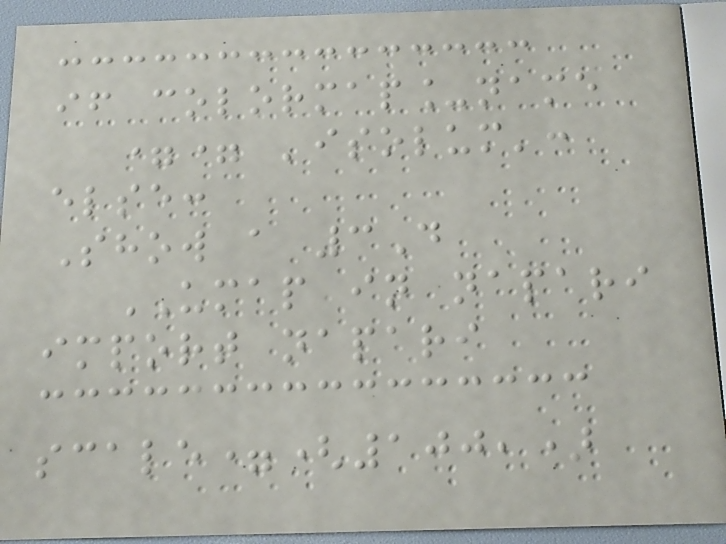if colormap_name
== 'isolum':
else:
Show a 3D
UMAP in napari
import napari
scale=(100,)
